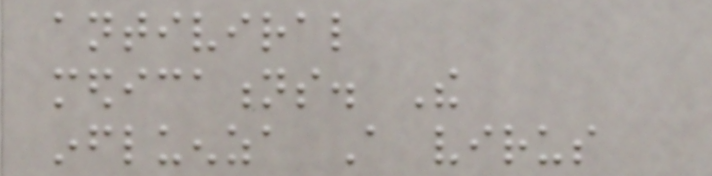antiviral
medications. The
influenza A virus
